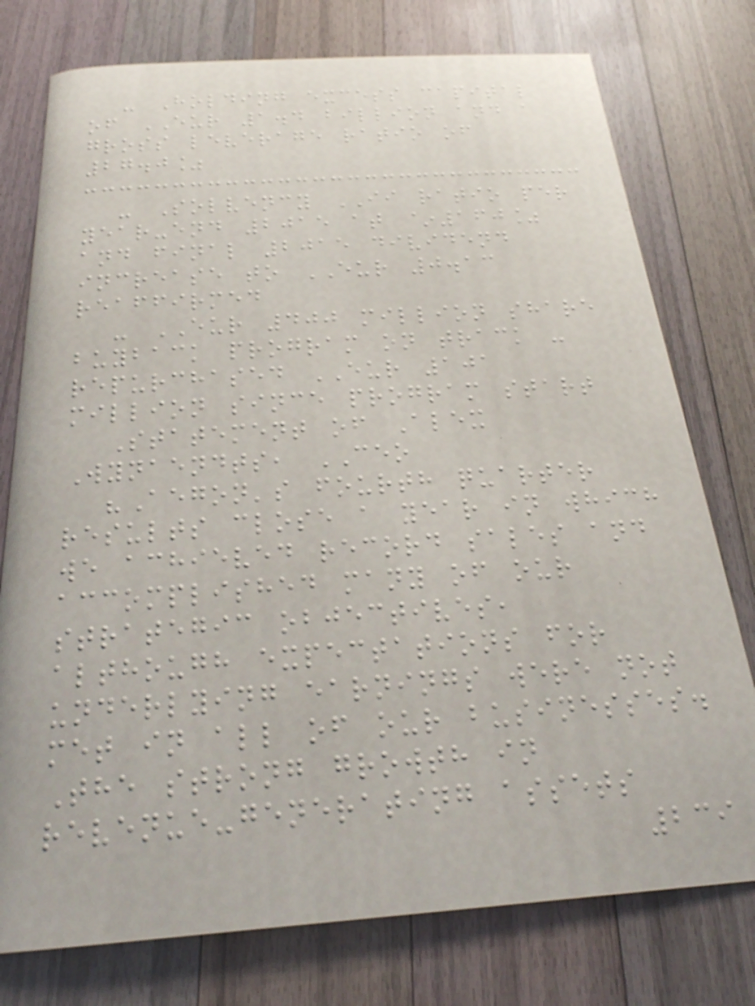- Holding excess capital
of EUR 1.4 billion and a
gross leverage ratio of
27.0%
- Solvency II ratio per
year-end 2015 at ~160%
and final 2015 dividend
increase to EUR 0.13
reaffirmed
- EUR 400 million share
buyback program on track -
repurchased EUR 101
million since program start
Statement of Alex
Wynaendts, CEO
"Aegon's fourth quarter
results close a year in which
we achieved record sales and
accomplished many of our
strategic objectives,
although expectations for
underlying earnings were not
met in all of our businesses.
The strong growth in
revenue-generating assets
239
